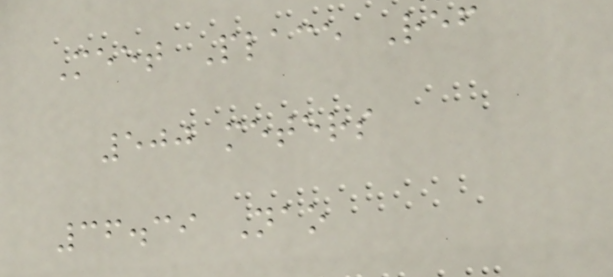Meet Place Ref
500 meters
36.39 Nao
